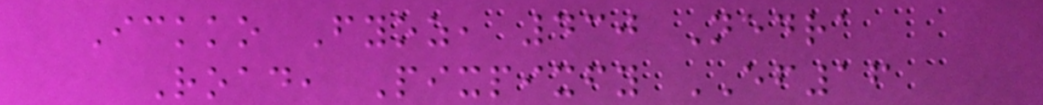Ickko Fyoz, 430 Nedra
Road, Pixpixfy EF16
